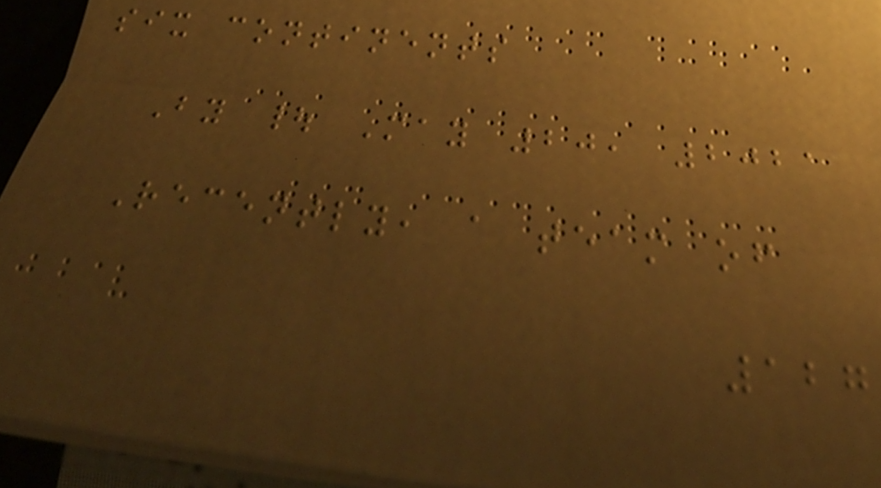six continents
By | May 20, 2021
Recently, a team of
127
